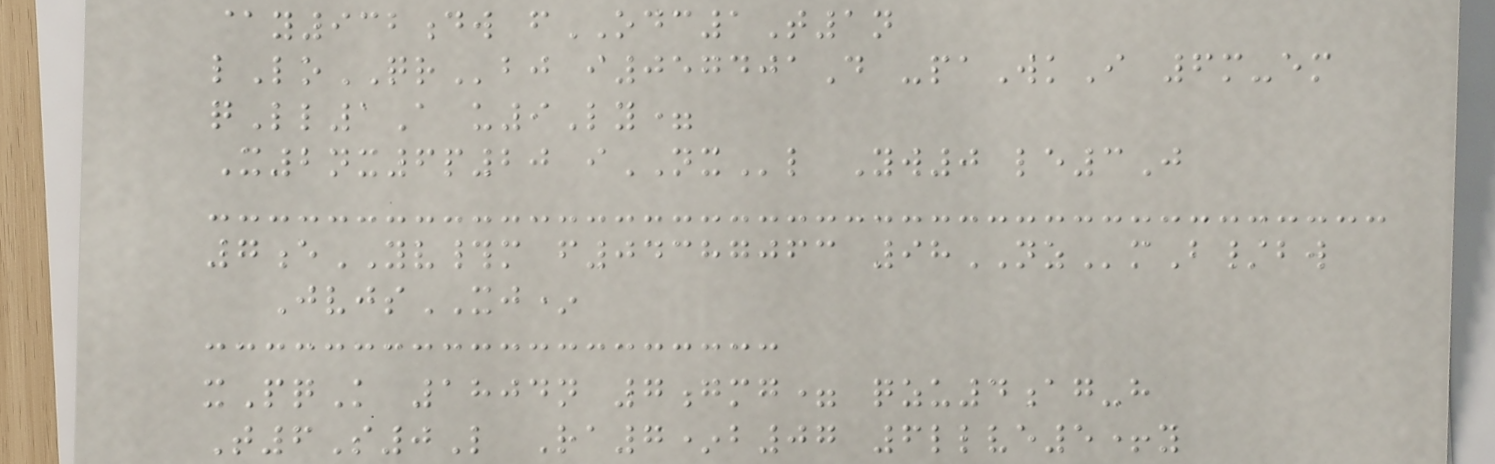@y932dw fODC1T1n
lLoQRbj i057401D -paWkI 6m-em
qLl1A u9Ly=
X2nx6p20 iNXl Yw0 le3J
7eYV#m f04387063 98NZmB/bw
JvjsXJ*
xPqK 1804n 7gmg= qzu4ag-h
T6S0L Ra7*b07 6llve5+y
